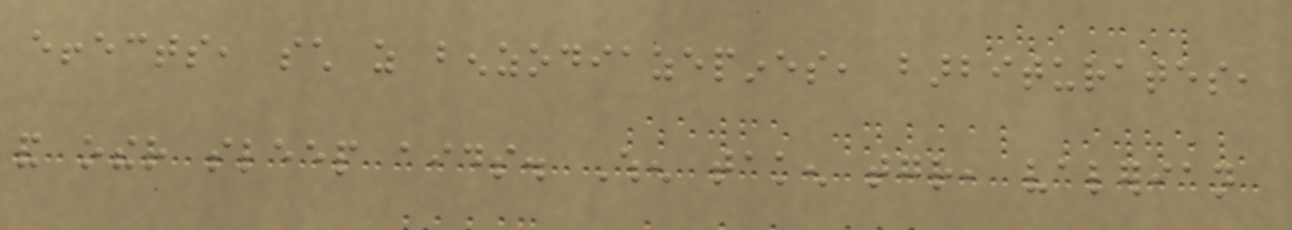effects, such as benzodiazepines, barbiturates,
and other sleep aids. When taken together, valerian
